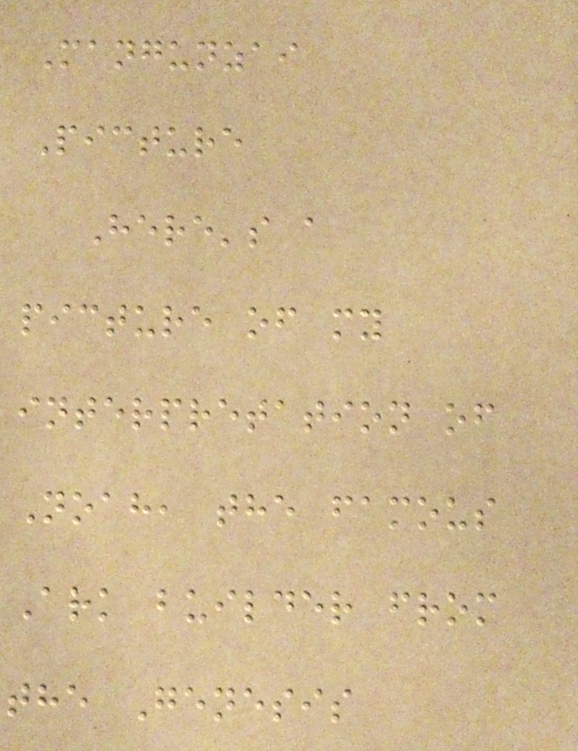Mangunzai
Picture
Here's a
picture of my
interpretation of
Noah, the famous
Ark builder from
the Genesis
